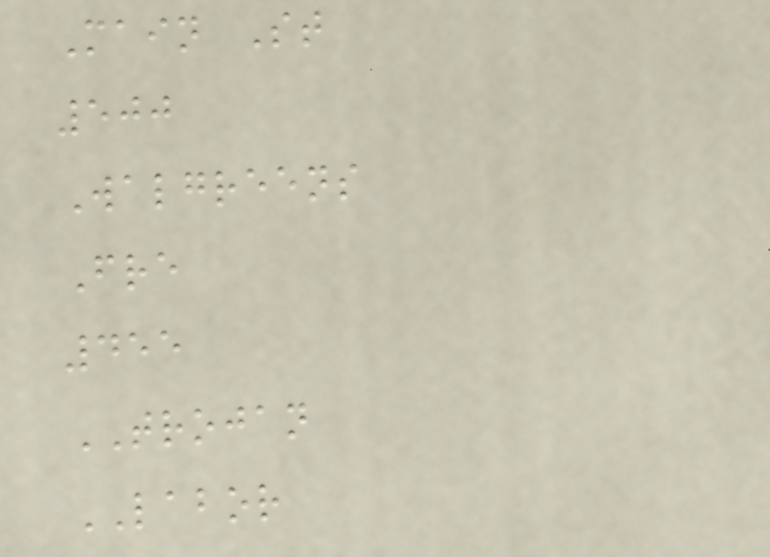Main St
500
Walgreens
Fre
455
TROJAN
LABOR
